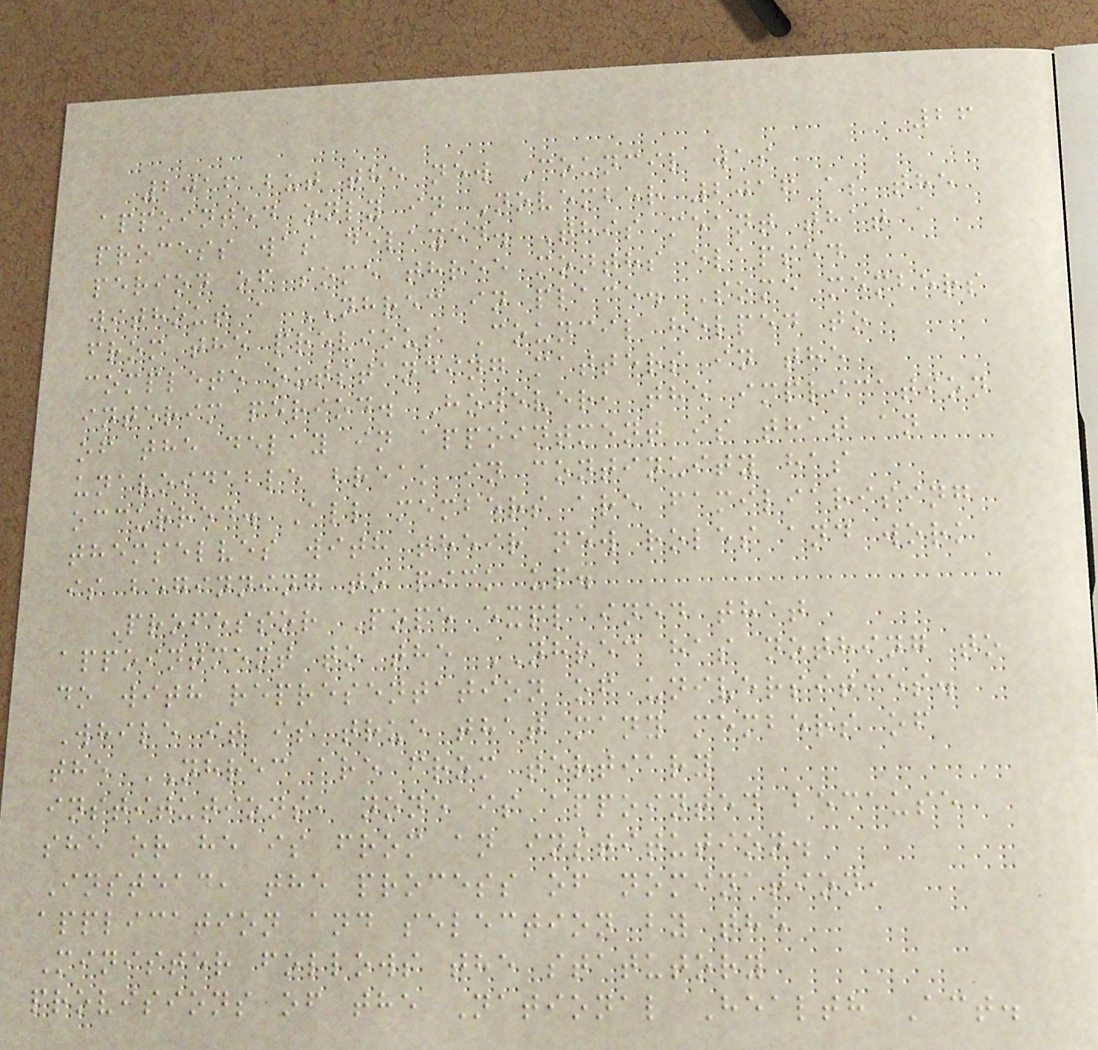26
2016 but the new Council was
appointed only in November 2016 as the
process was delayed. This meant that a
period of some three months elapsed
without a NHREC in place. Some members
from the previous Council helped to
complete outstanding matters in the
interim period. However, the implication
of the delay in appointment is that an
unavoidable break in continuity has
occurred. All members are familiarising
themselves with their new roles and work
is beginning to pick up.
Professor Pope explained that
appointment to the NHREC has nothing to
do with representation of universities.
While it is true that many members of
the NHREC are from tertiary
institutions, none is appointed because
she or he is from an institution.
Instead, the process of nomination,
application and selection by the
Minister follows the statutory
provisions of the National Health Act.
